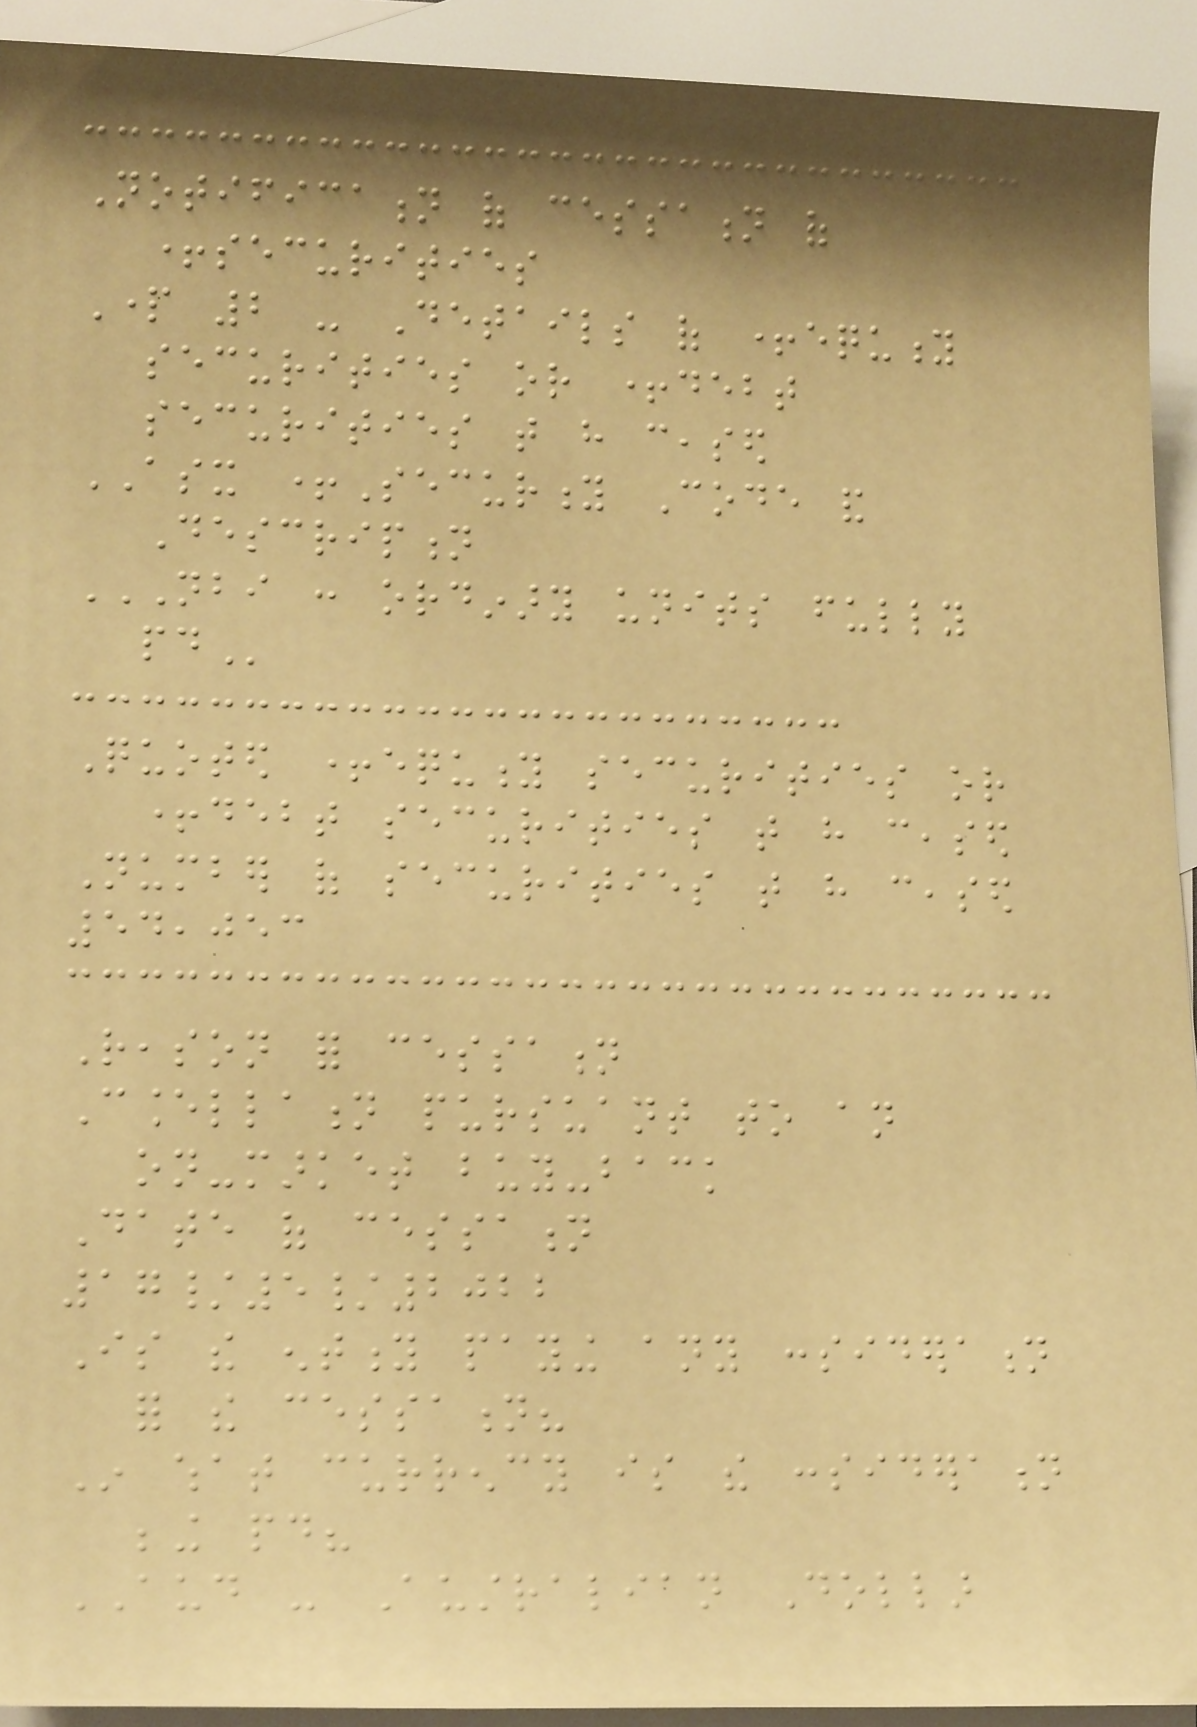Notification of cessation of
+securities
Part 2 - Details of +equity
securities or +debt
securities that have ceased
ASX +Security Code and
Description
NBI : ORDINARY UNITS FULLY
PAID
Quoted +equity securities or
+debt securities that have ceased
Number of securities that have ceased
54,053
Reason for cessation
Cancellation pursuant to an
on-market buy-back
Date of cessation
17/5/2022
Is the entity paying any consideration
for the cessation?
In what currency is the consideration
being paid?
AUD - Australian Dollar
